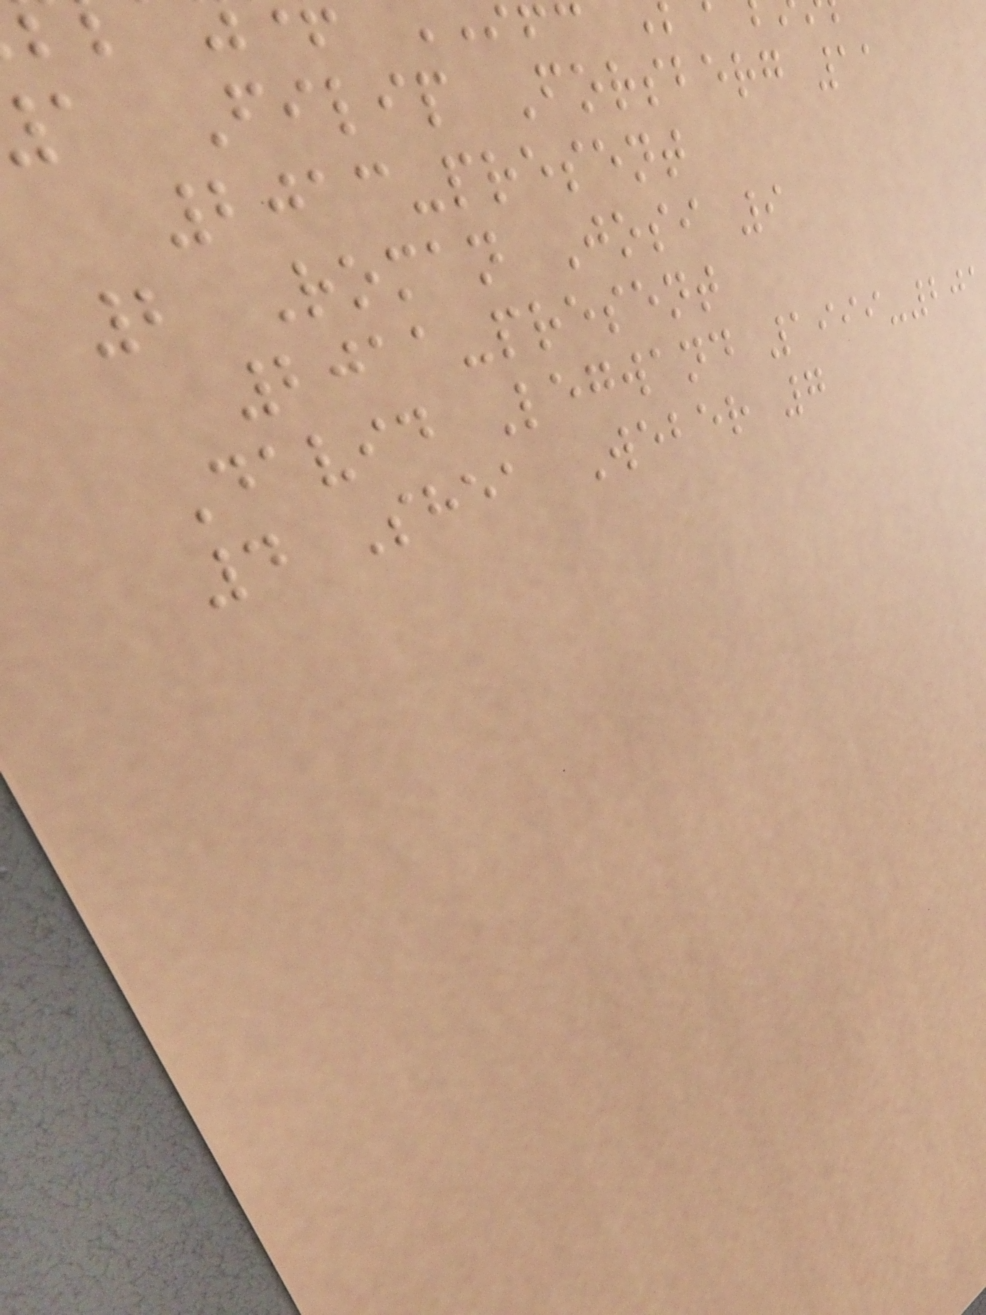a Filip Forsberg 11
2013-present
2 Roman Josi 9
2011-present
David Legwand 1999-20
4 Shea Weber 7
